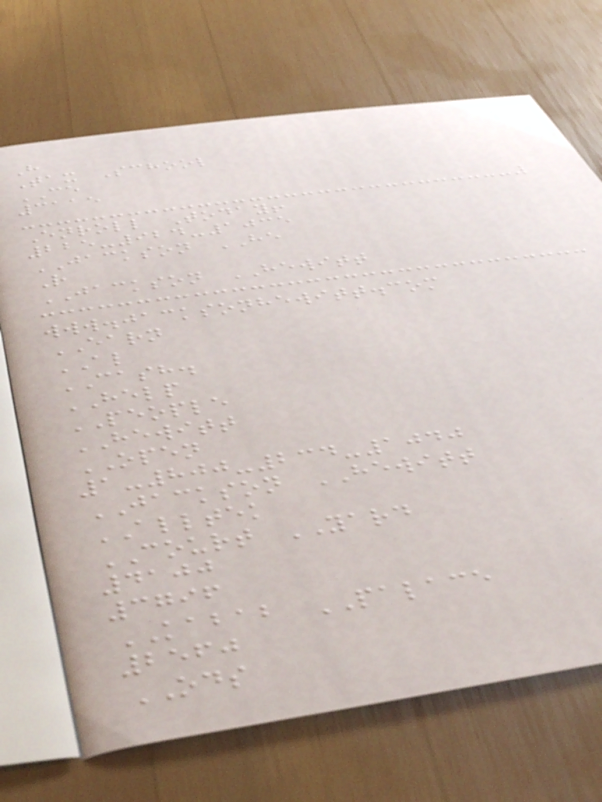H
Tax School
CE
3115
Enroll Today!
225-924-1035
JACKSON HE
R
JACKSON HEWITT
www.jacksonhewitt.com
EARN
AL
CASH.
HELP
PEOPLE
HEWITT
OPEN
1-800-234-1040
JACKSON HEWITT
ALLTEK
COURT YARD
4100
3796
KABAB PALACE
2560
ODS
